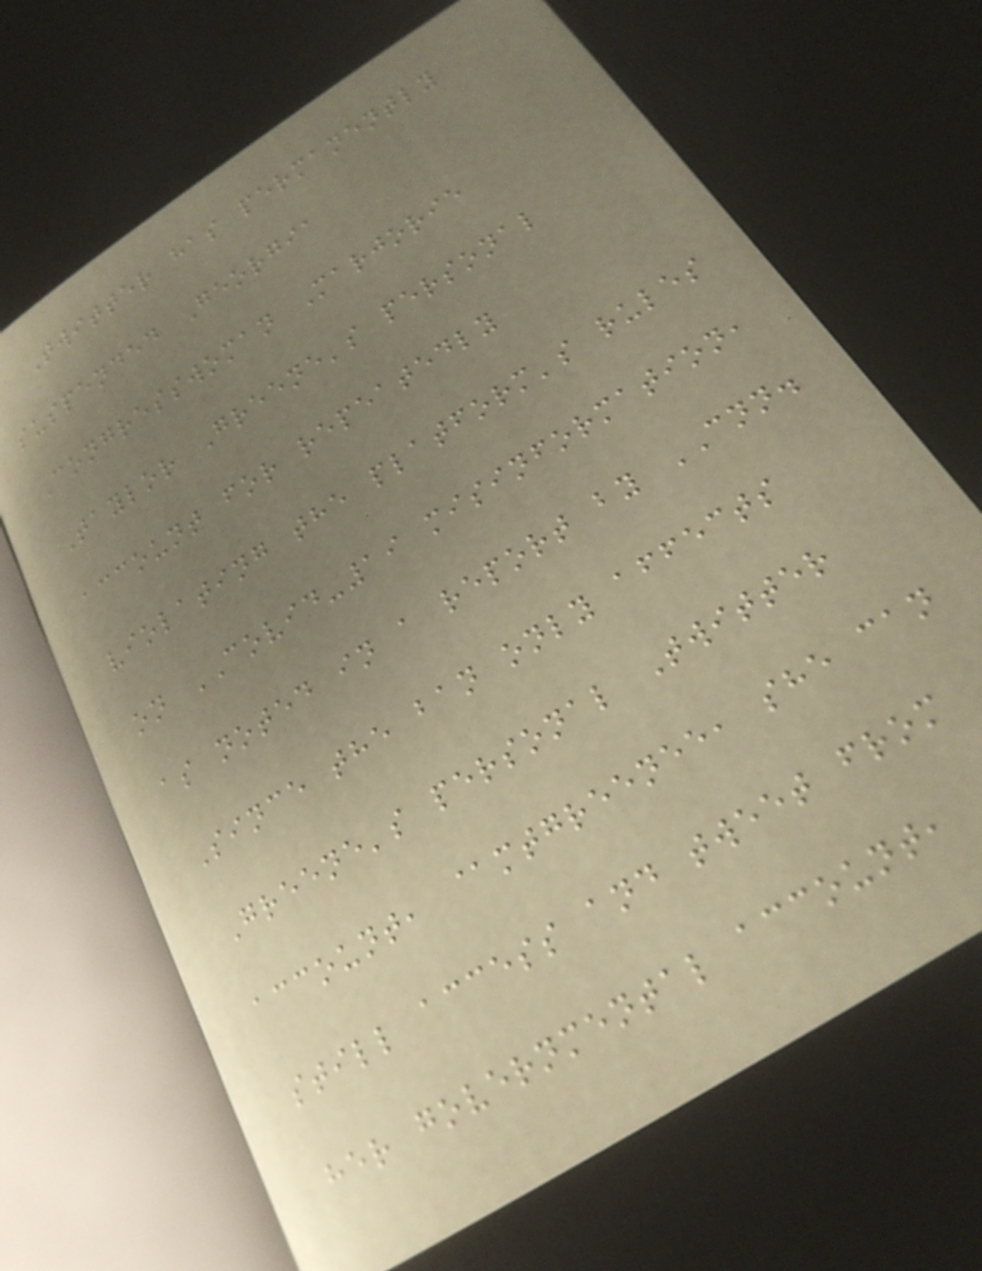Twitter has permanently
suspended Georgia
Congresswoman Marjorie
Taylor Greene's personal
account for repeatedly
violating the platform's rules
on COVID-19 misinformation,
as noted in a report by CNN.
Since the ban only affects
Greene's personal Twitter
account, @mtgreenee, she can
still access and tweet from
her governmental account,
